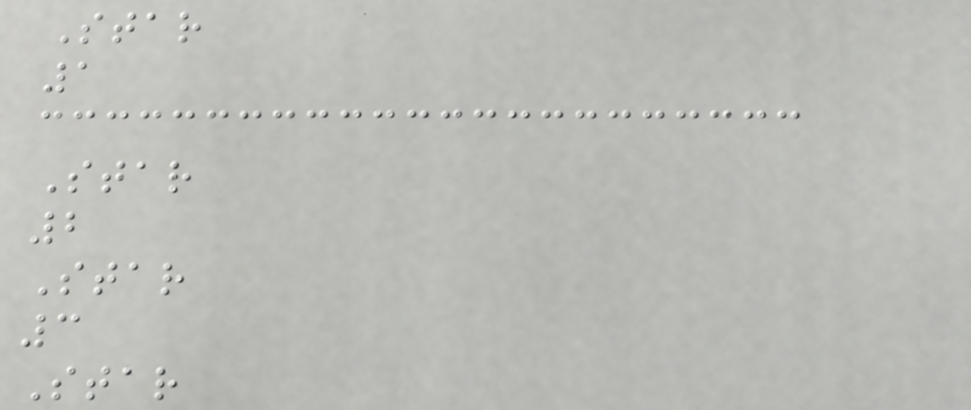Star
1
Star
2
Star
3
Star
